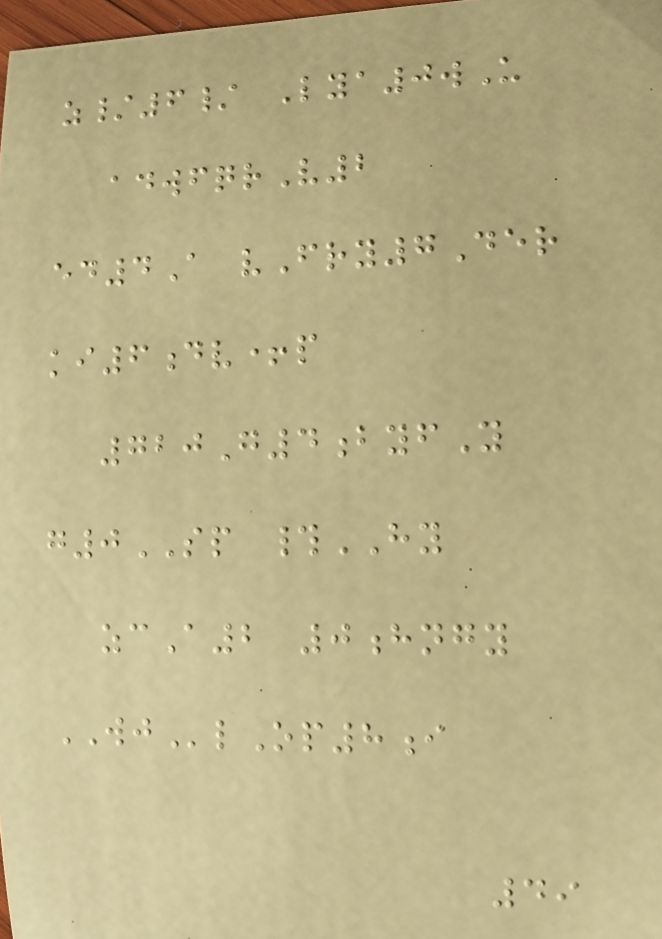z/6/ Lya0wU
adwfqrV2
ed4A vFry7Der
ki6dv+p
720G4byfY
g0SP #HY
zcA2 0hngy
WJlOp8i
49
